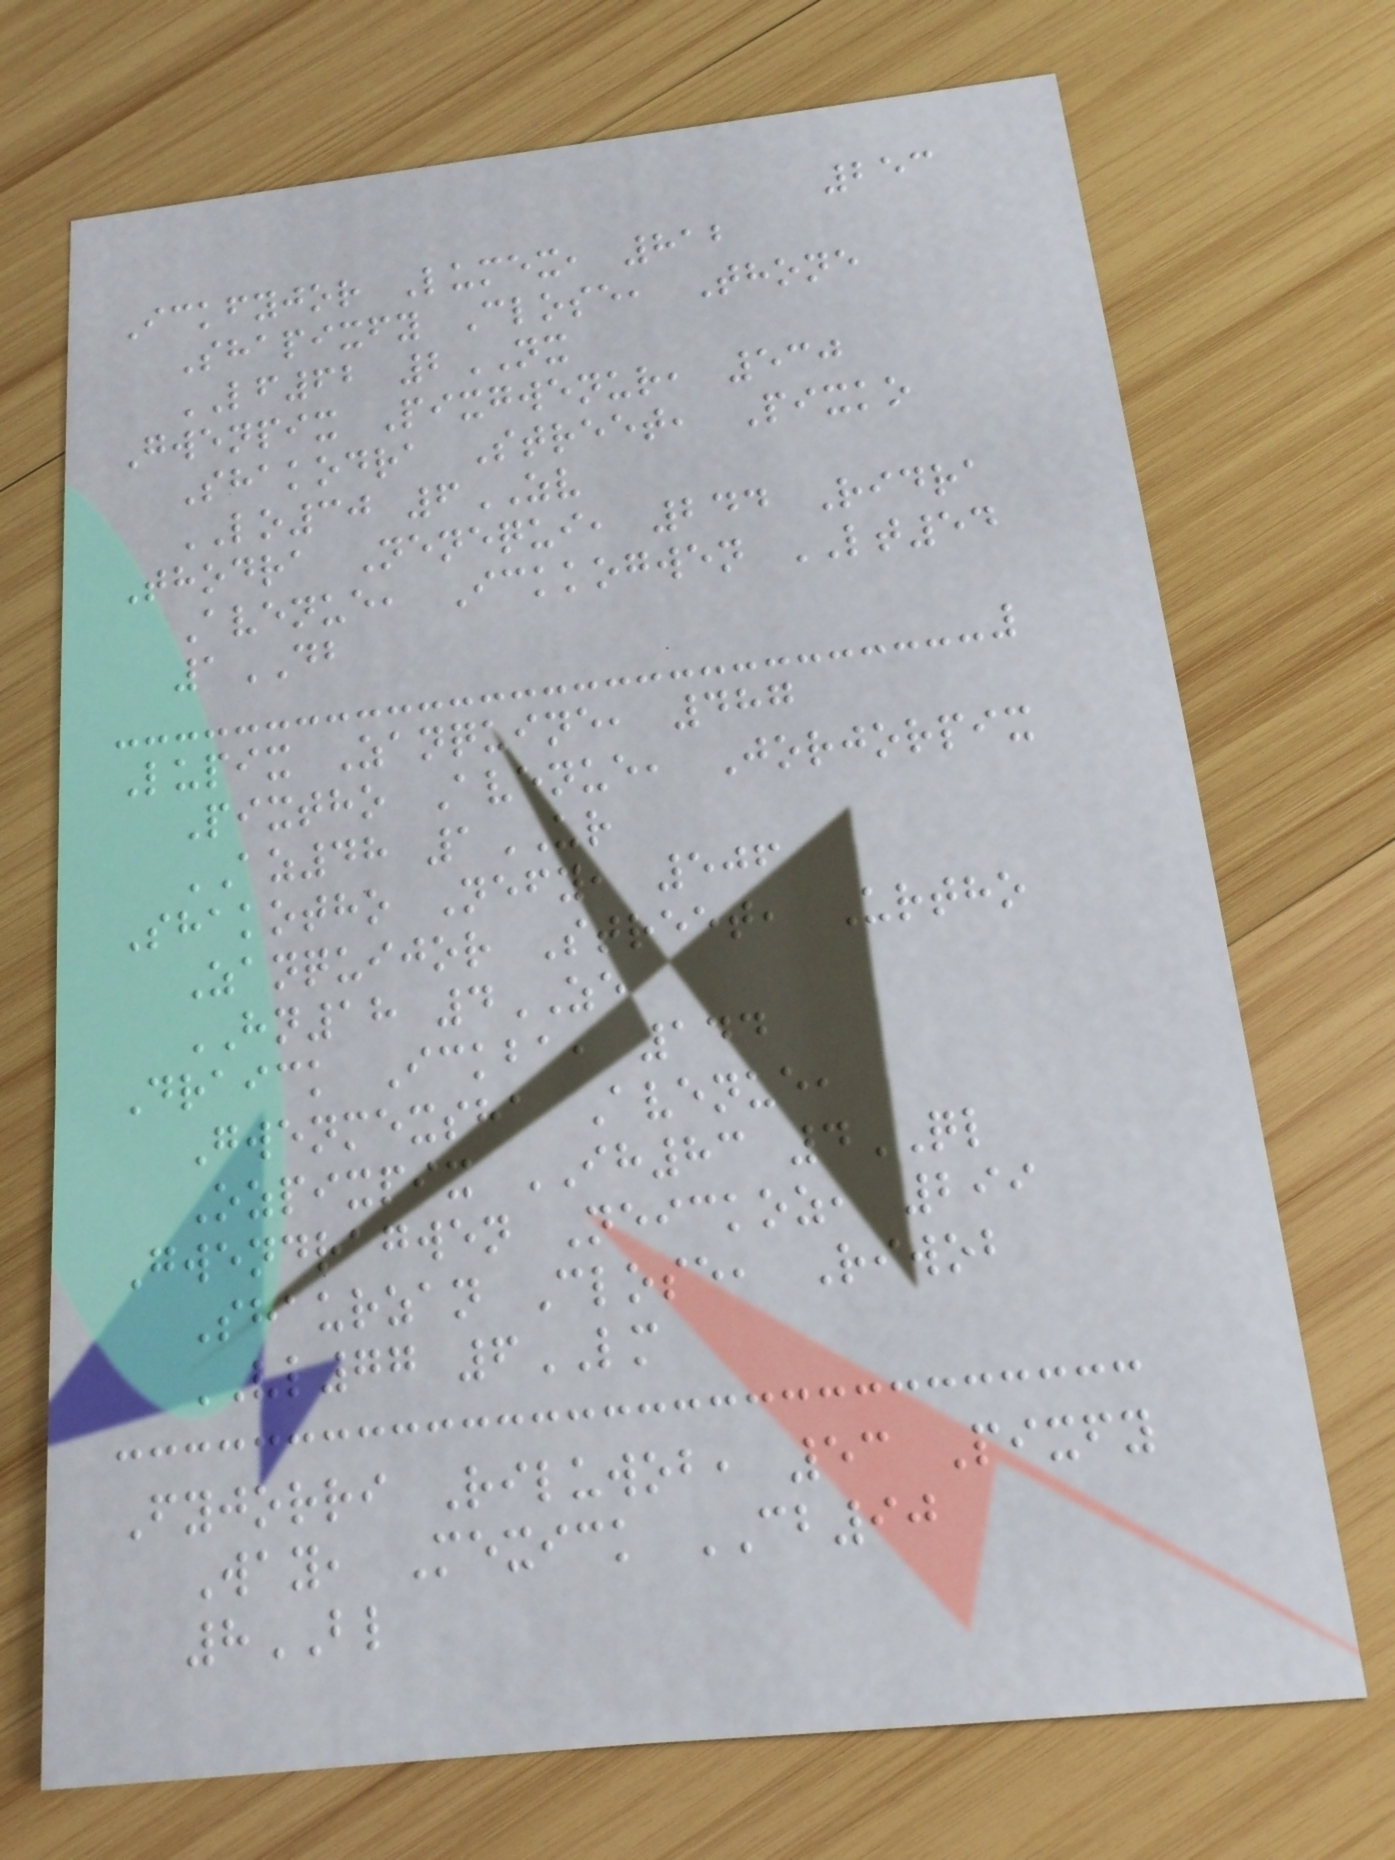253
Ickfyjor Lumex, 812
Shapixfy Close, Thone
LF62 2NX
Gwenpix Pixgwenur, 530
Shakodra Street, Pixko
LO30 6ZV
Thodra Nenequi, 244 Ridra
Avenue, Ickkogwen LT54
1DB
Lupix Zanquine, 487
Pixtho Avenue, Jorjorpix
AZ48 1UR
Shakotho Nefy, 506
Zanquijor Street, Urtho
HN18 4ZE
Draick Ickba, 144
Gwenmexsha Avenue,
Ozpixpix IH83 4QL
Gwendragwen Neickoz, 299
Shaurzan Close, Riwob
VL77 6LM
Fyjorri Riluwob, 53 Pixfy
Way, Mexick CB90
8BL
